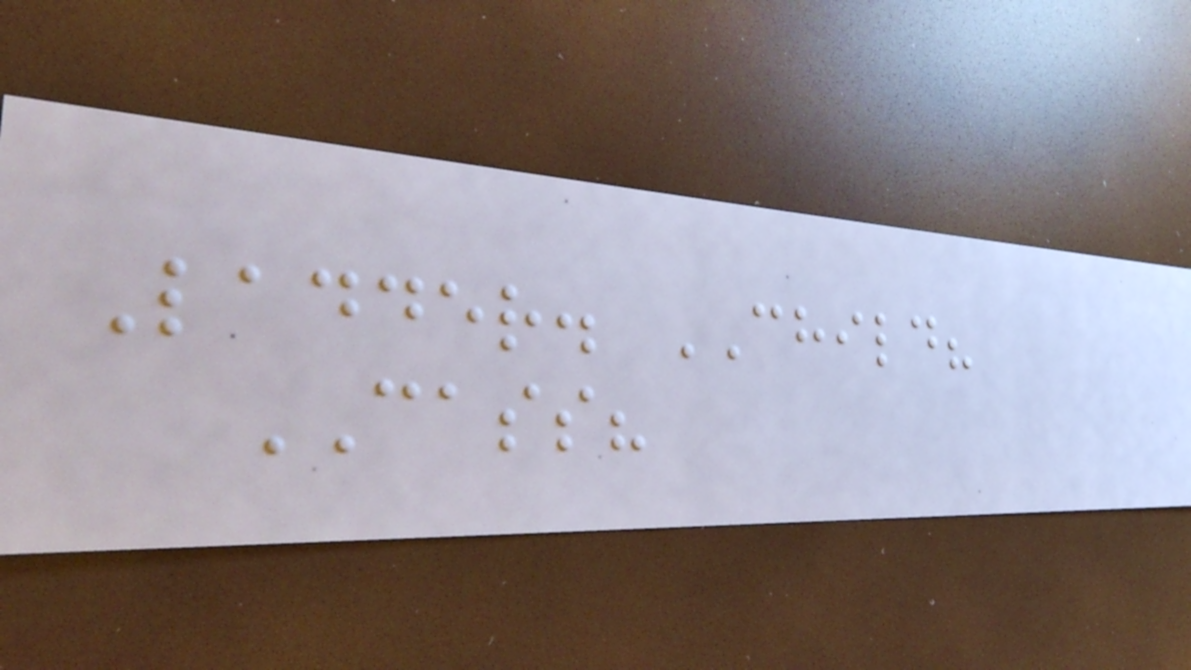Ladder. CHILD?
CASS?
